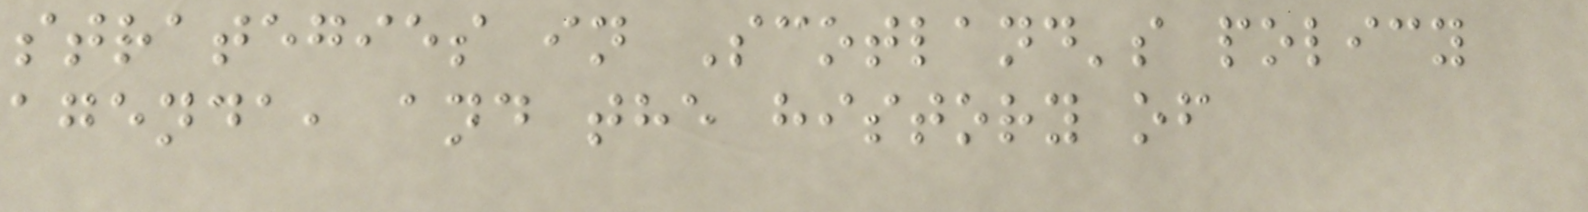strategies in Scotland's policy
agenda, and the history of
